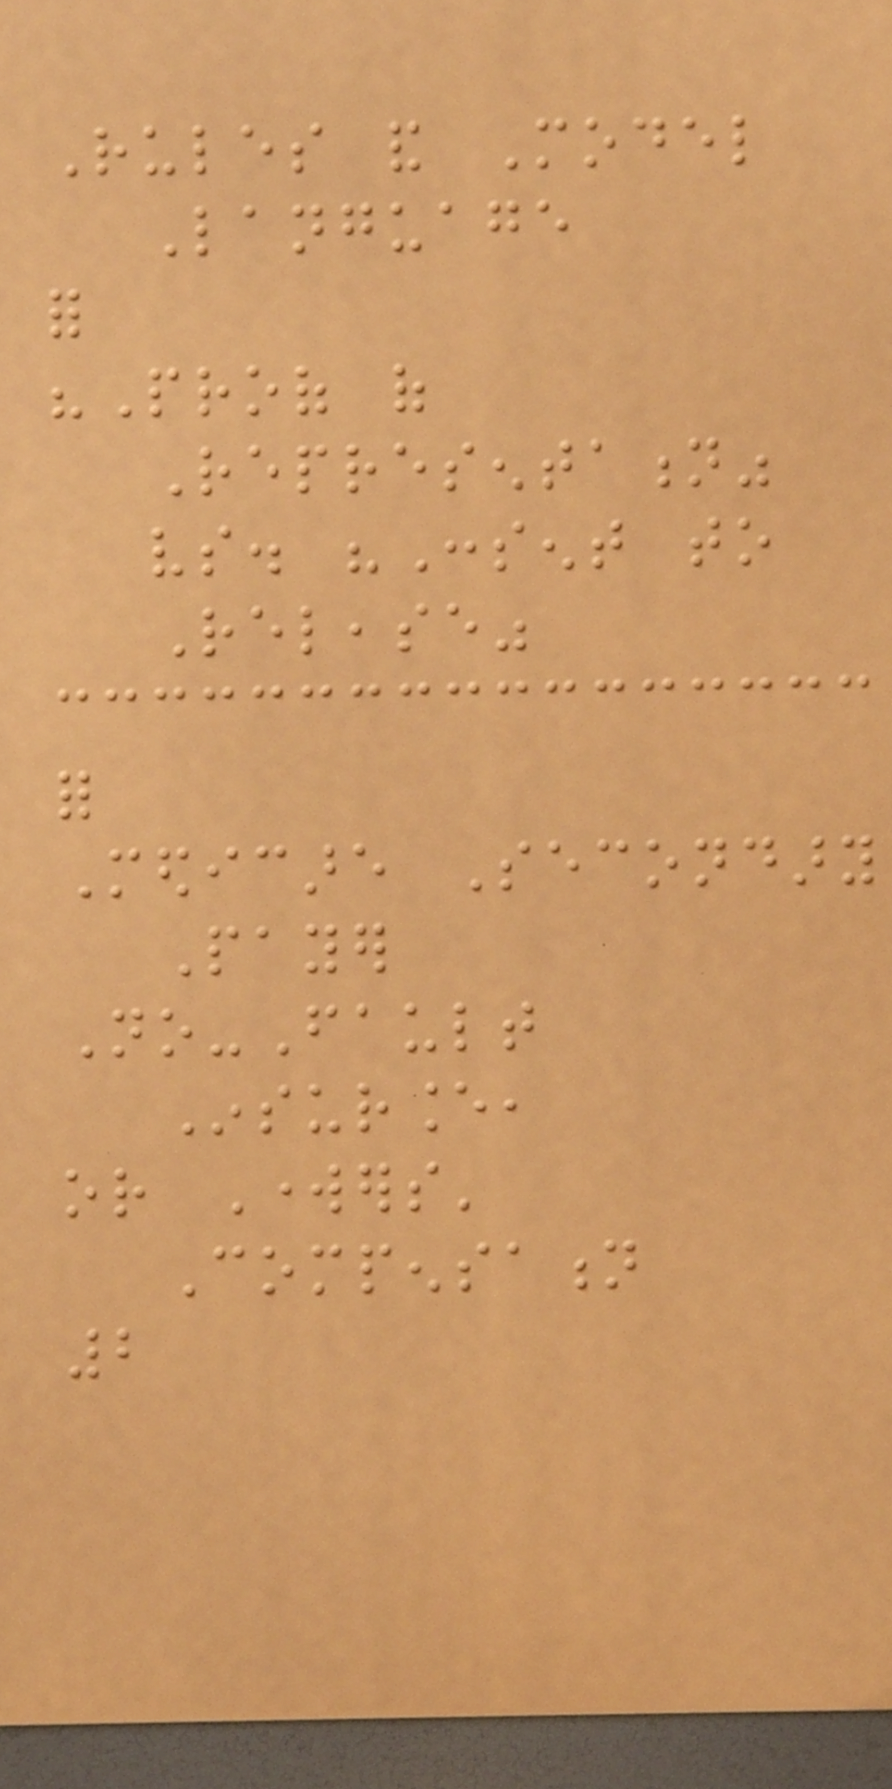Rules and Model
Language
for
"Proof of
Representation"
vs. "Consent to
Release"
for
Medicare Secondary
Payer
No-Fault
Insurance,
or Workers'
Compensation
2
